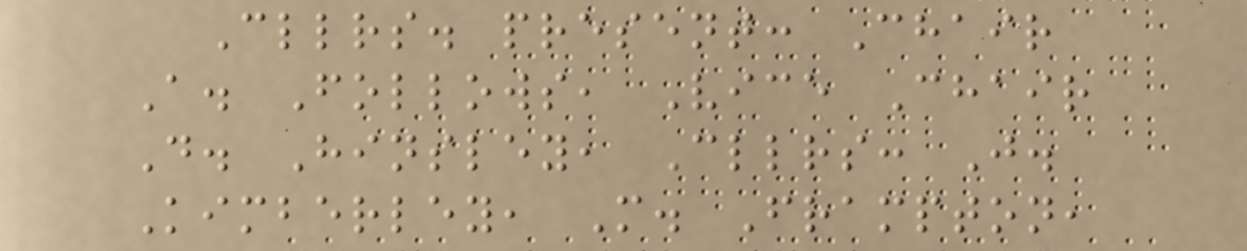Cllrs. present: Chair
A. Follows, Vice Chair
D. Hinsley, Cllrs: J.
Kimberley, M. Frampton,
